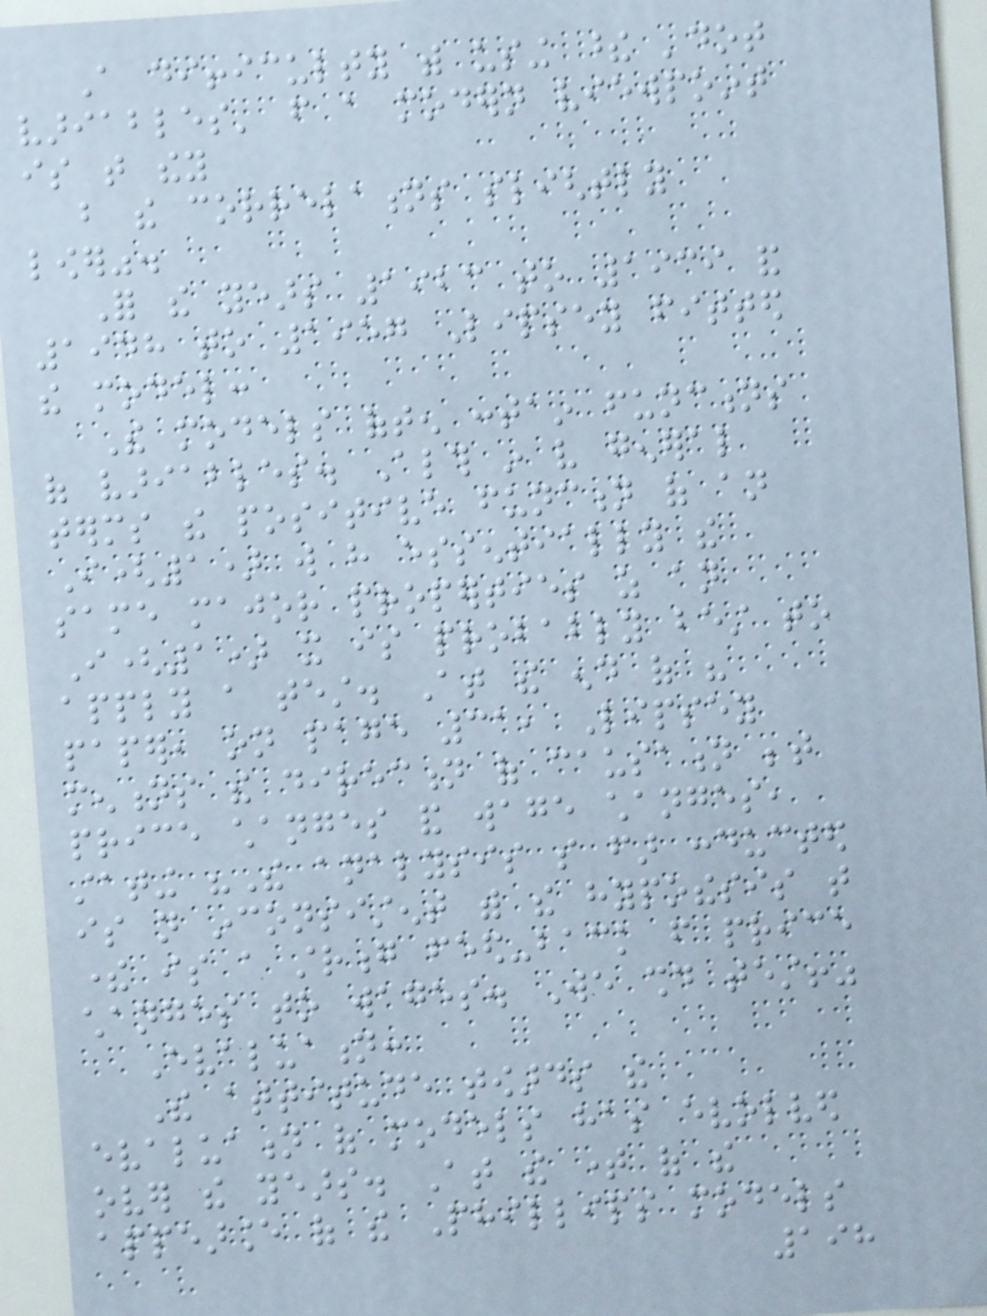A difficulty with using these 'dot
variables' from a modern viewpoint
is that they
but the correlations slightly
lower".
For the years 1923 to 1939 and
1948 to 1957 Lipsey fitted
the model:
The models often contain functions
of variables. Although in very general
terms the positive function of an
I(1) will have essentially the
same major properties as an
I(1) it is probably best to
apply a test. At the end of his
paper, on page 31, Lipsey
mentions the direction of causation between
price changes and wage changes,
stating "The analysis so far conducted
is not inconsistent with the hypothesis that
there is a strong feed-back from price
changes to wages. We should test!"
Evaluation:
The attitude towards the
evaluation of models has evolved
over the years. At the time of the
appearance of the Phillips models
198
